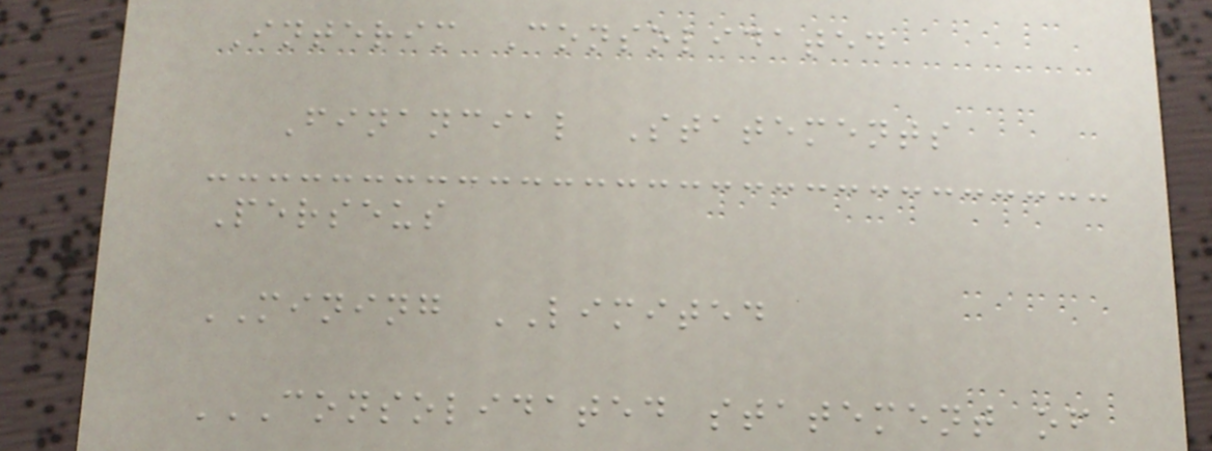Interim Consolidated
Financial Statements
Perseus
MINING LIMITED
CONSOLIDATED STATEMENT OF
